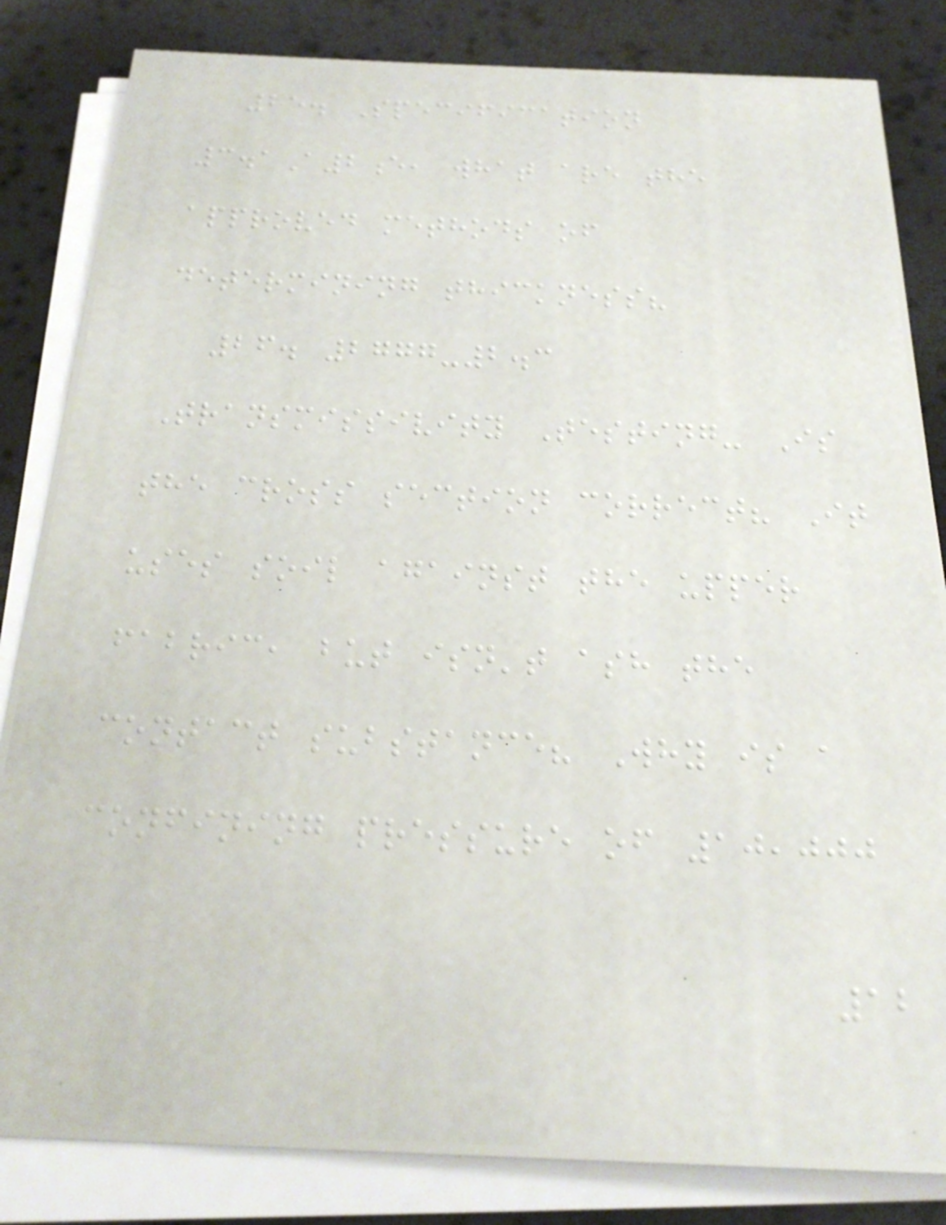25. Specification
3.1A2e, what are the
approved methods of
determining thickness?
26. 2777-2.3
Transmissivity Testing- Is
the cross section correct? It
uses soil against the upper
fabric, but isn't ash the
contact substance? Why is a
confining pressure of 10,000
12
